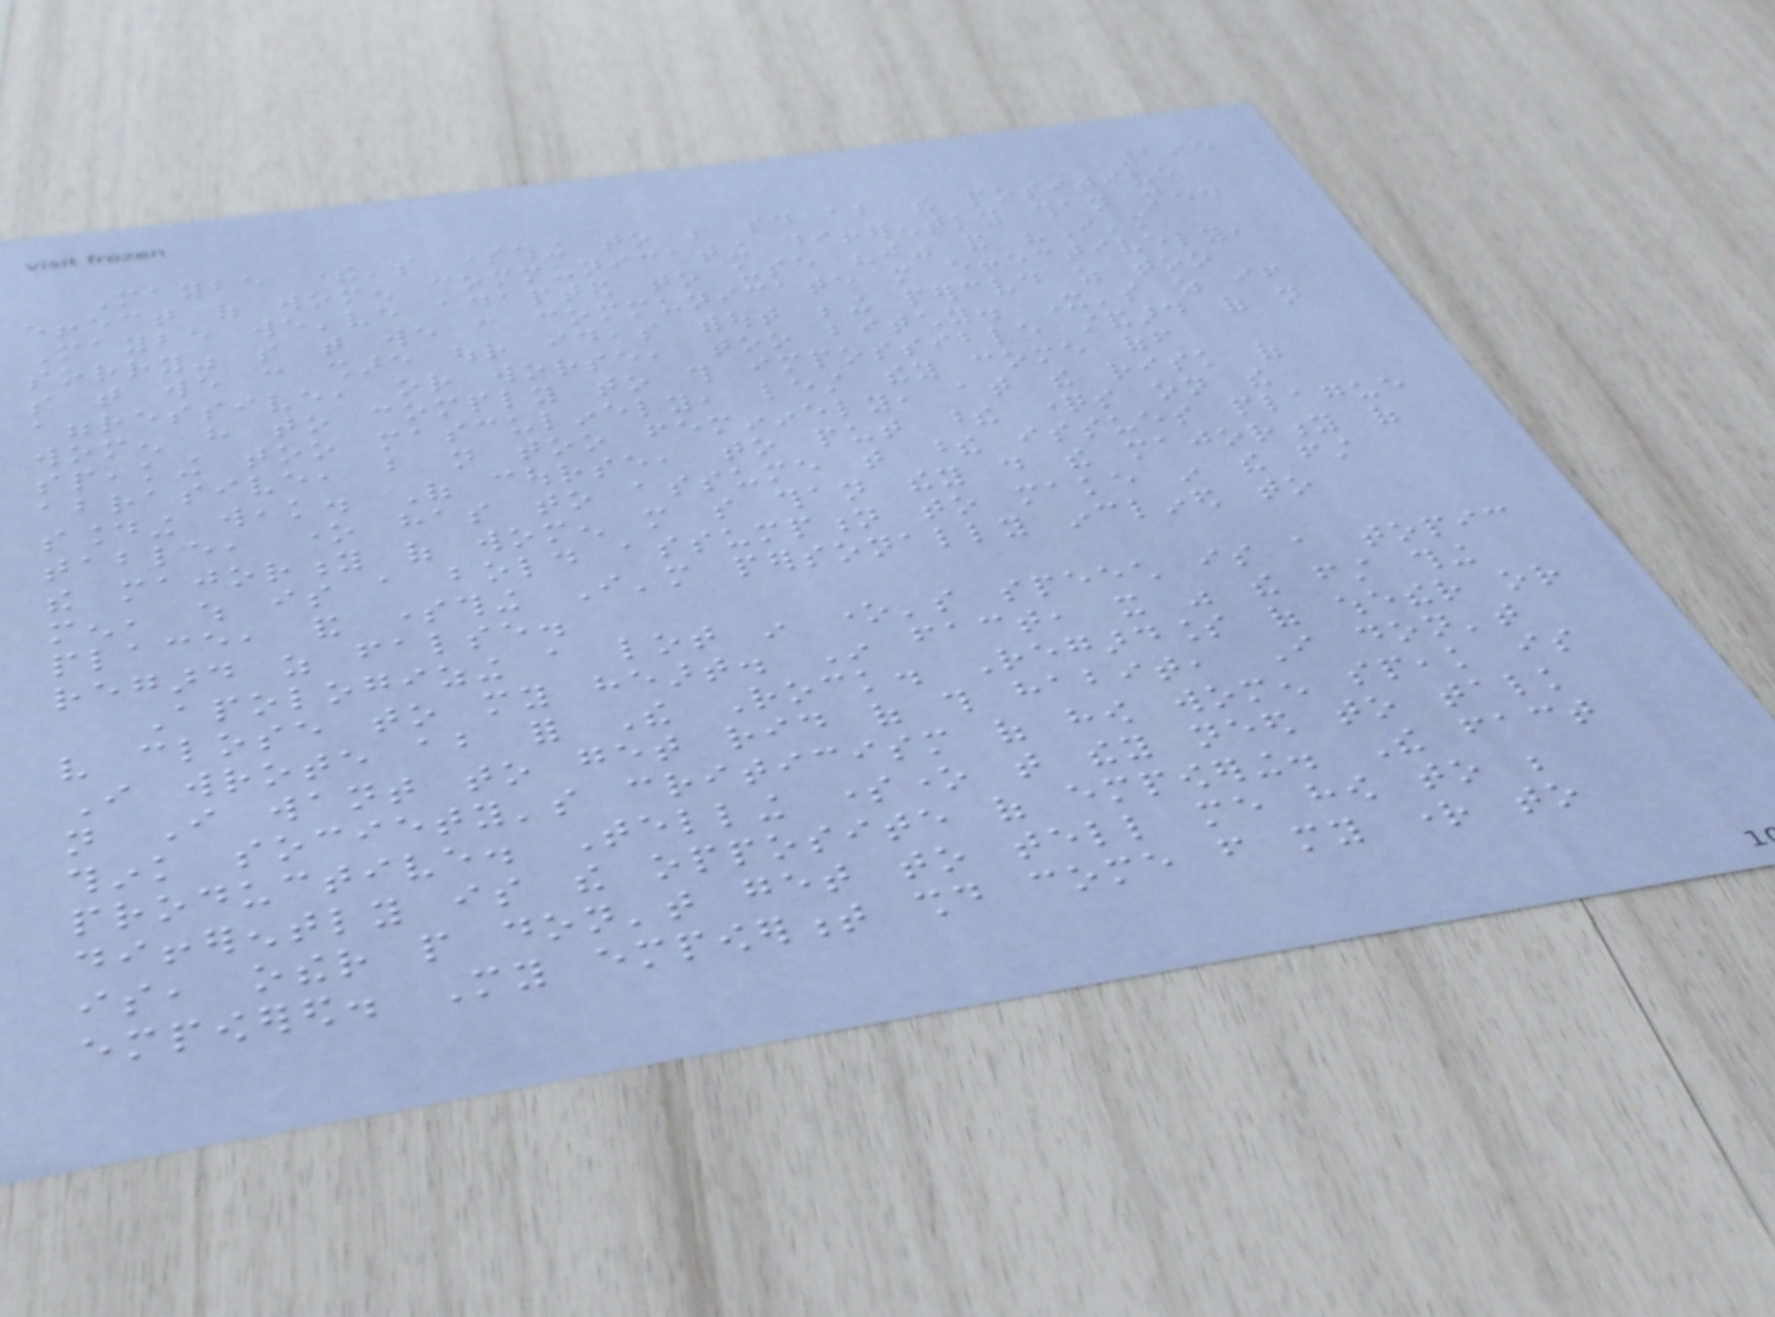195
Maybe there's something to be said about the positive
effect of women communicating differently than men.
Maybe we've adapted to use "just" and "I'm
sorry" so that we can communicate more effectively,
so that we can share our ideas without being perceived as too
aggressive, or worse, too bitchy. It's as if
women have to comply to this impossible standard of not
speaking too masculinely, lest they come off
abrasive, but not too femininely, at the risk of
sounding weak. Of course, to put these questions on the
table, one has to assume that these issues plague
the majority of women more so than they do the majority of
men, which is a bold assumption to make in the first
place, and something I'm personally inclined to
regard as false.
Apologizing a lot in one's speech is a topic
very close to my heart. In fact, it was the first thing
I wrote about for The Rock. Regardless of whether or
not I want to get rid of this habit, I don't
think society's criticism of how women speak is
productive. Telling someone that they need to talk
differently is the opposite of empowering. The fact
is, other people don't get to tell me how to be
empowered. My empowerment should come from my right to
